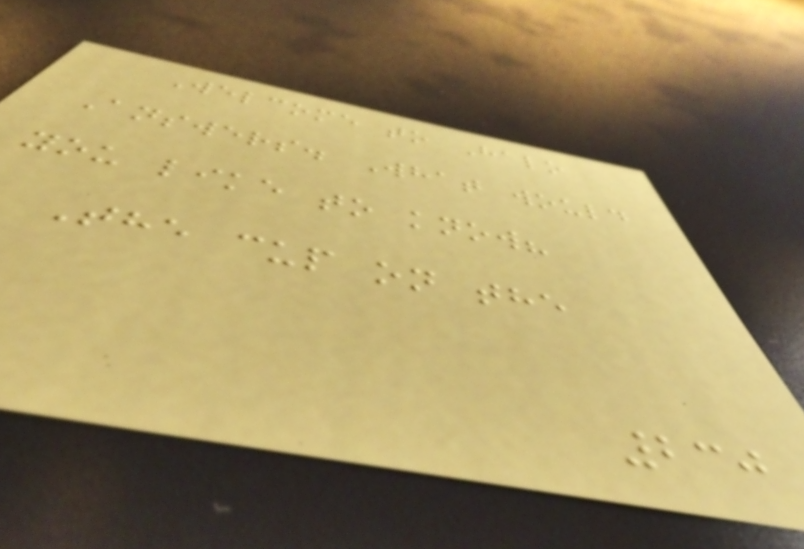Welcome to Halo
Answers. What would
you like to know?
The cup on the
230
